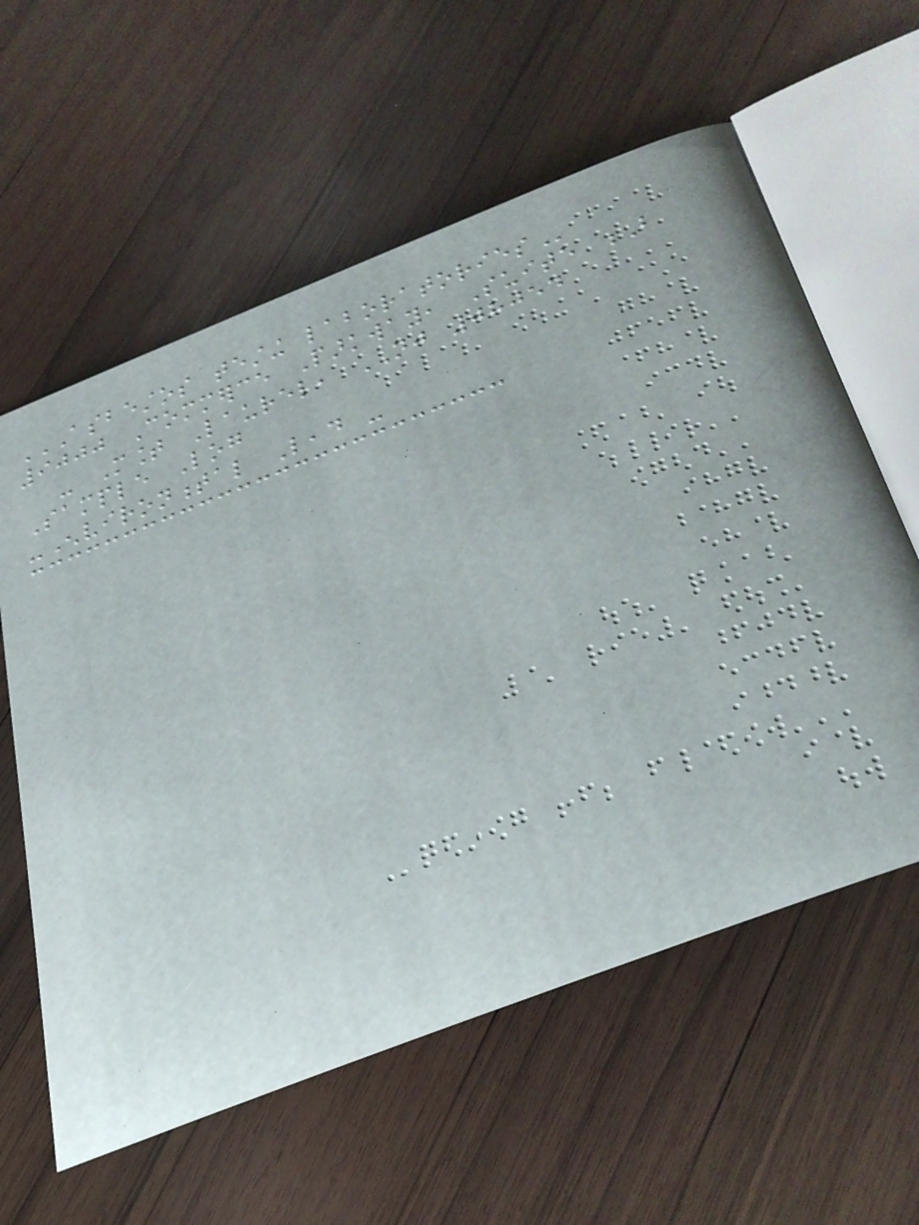ASBESTOS TESTING LABORATORIES
9000 Commerce Parkway, Suite B
- Mount Laurel, NJ 08054
Sample Log
-Environmental Lead -
